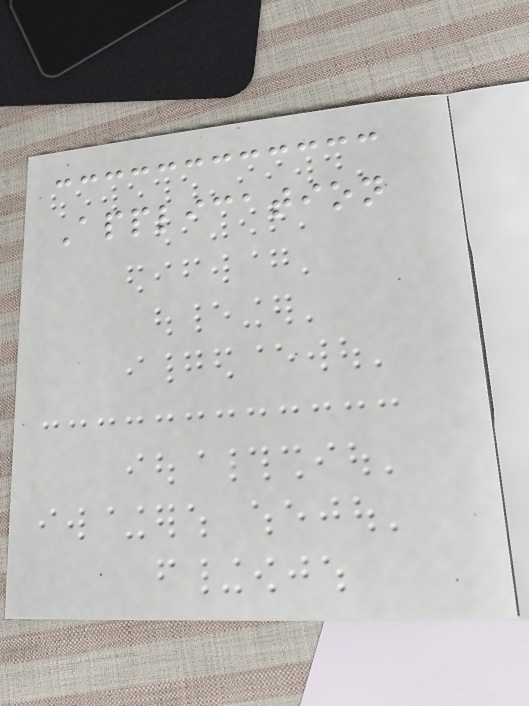Application
